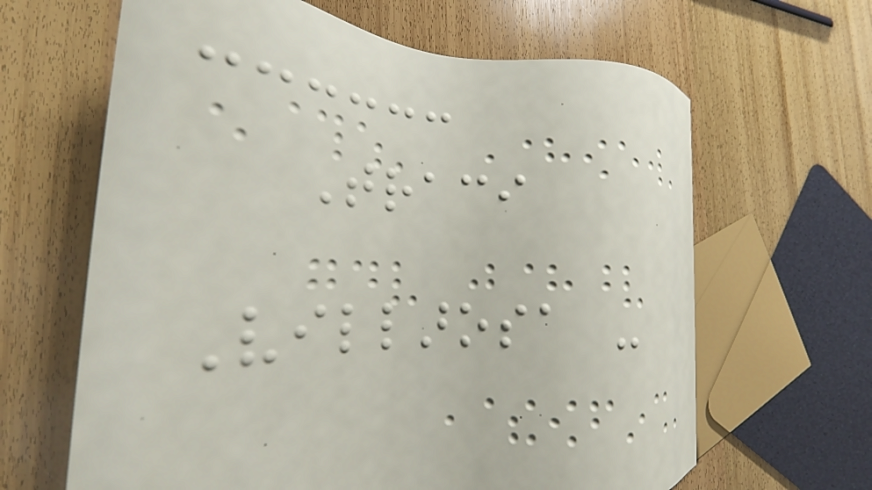Traci
Villarosa -
